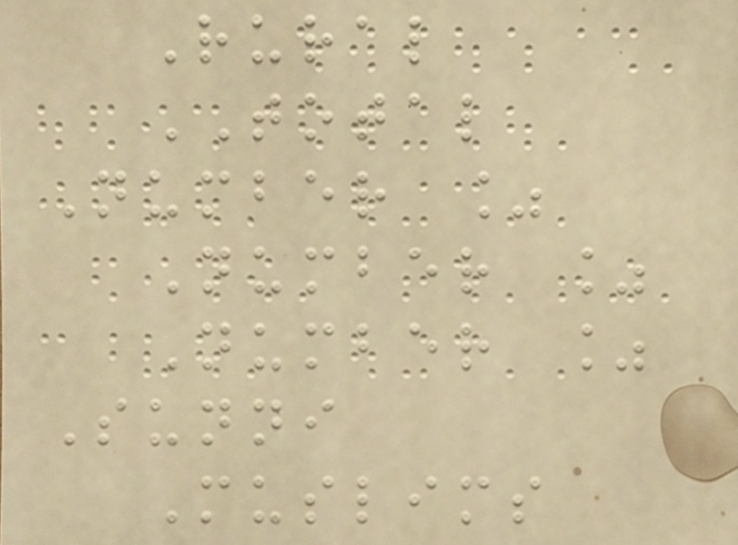Rural
TOTAL
Number %
Number %
Number %
Sunni
Muslims
